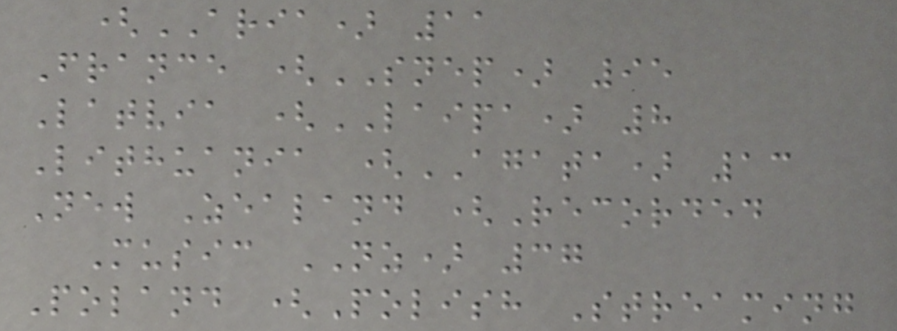(ARIA) 11
France (SNEP) 95
Latvia (LAIPA) 8
Lithuania (AGATA) 13
New Zealand (Recorded
Music NZ) 37
Poland (Polish Streaming
